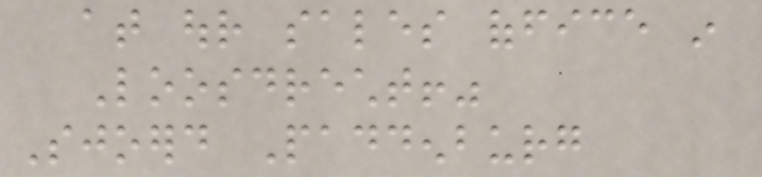at our sales office in
Loosdrecht!"
Sjoerd Paddenburg
